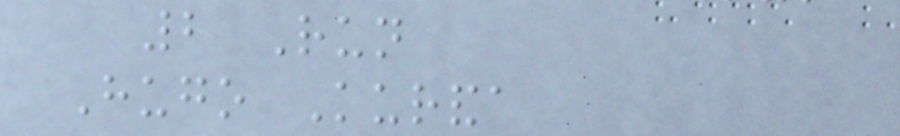2 Run
Hugo Kuranda
